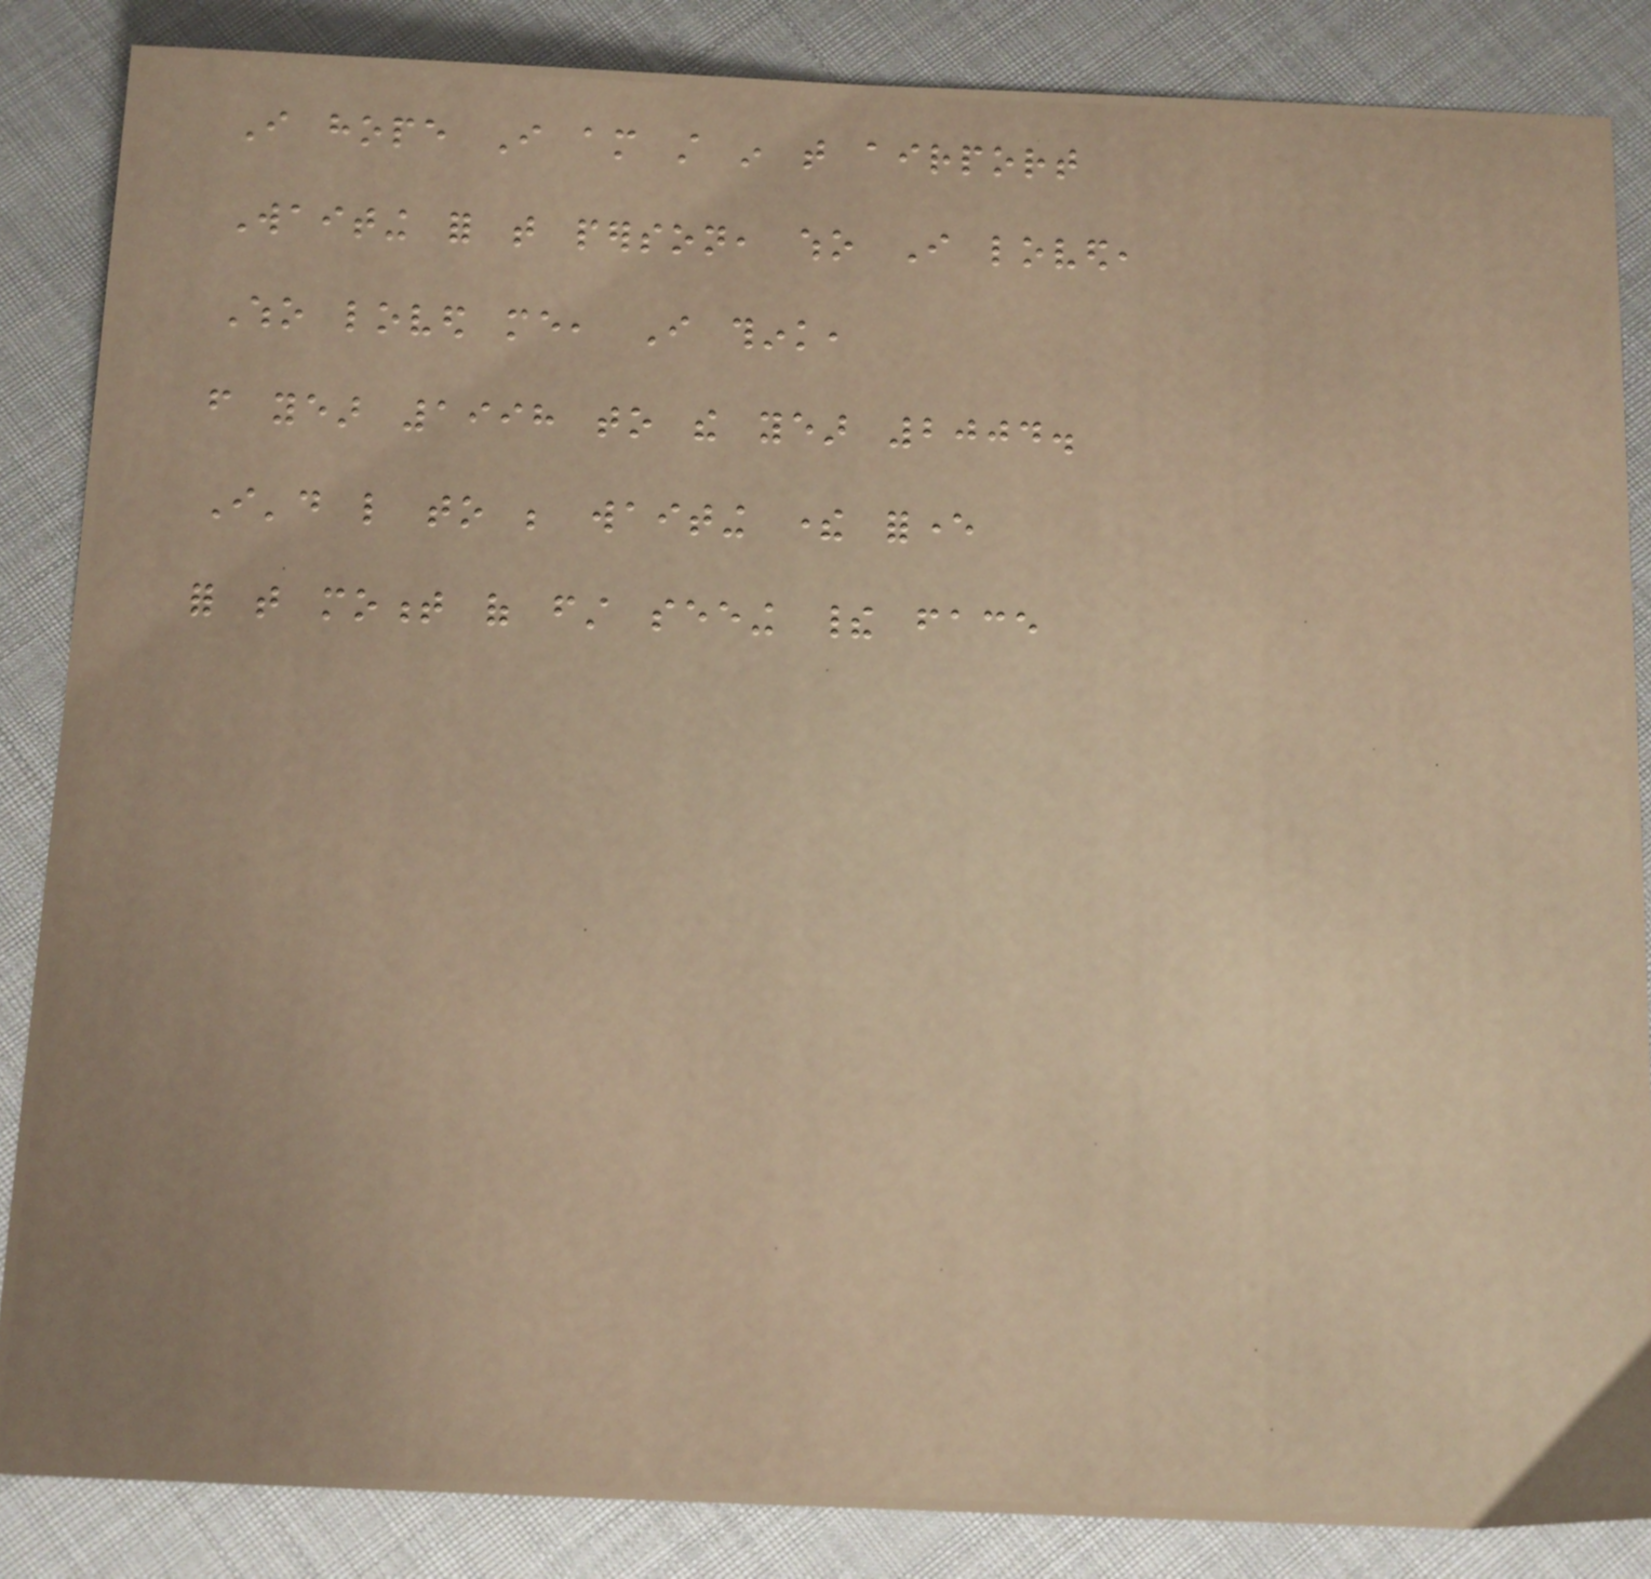I hope I am still in that airport
Waiting for that person, who I loved,
Who loved me, I think,
from year 1998 to the year 2004.
I'd like to be waiting there forever
for that moment of first seeing their face
